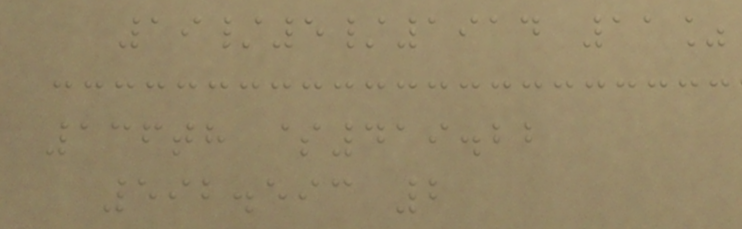19/5/1914 11%
136th $419.22
592.593 2
